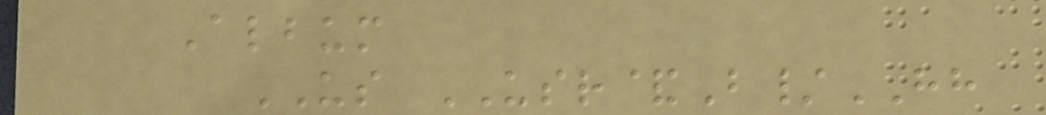Album
US USR&B/HH
